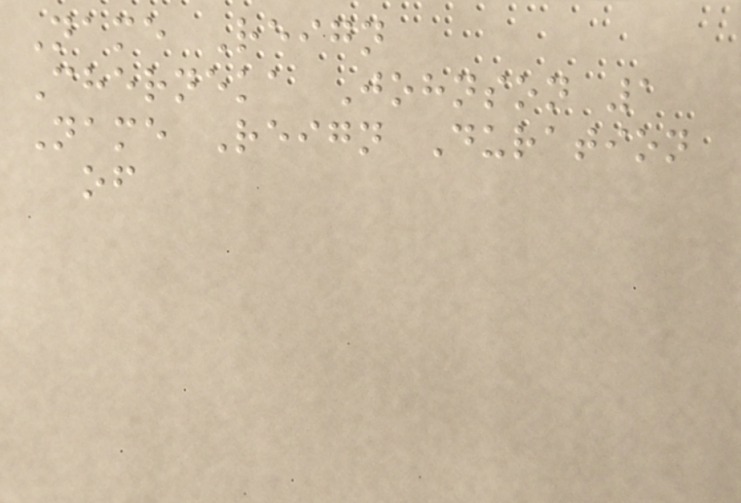Name Reign
Cherneka Johnson 1
Name Reign Duration
of
